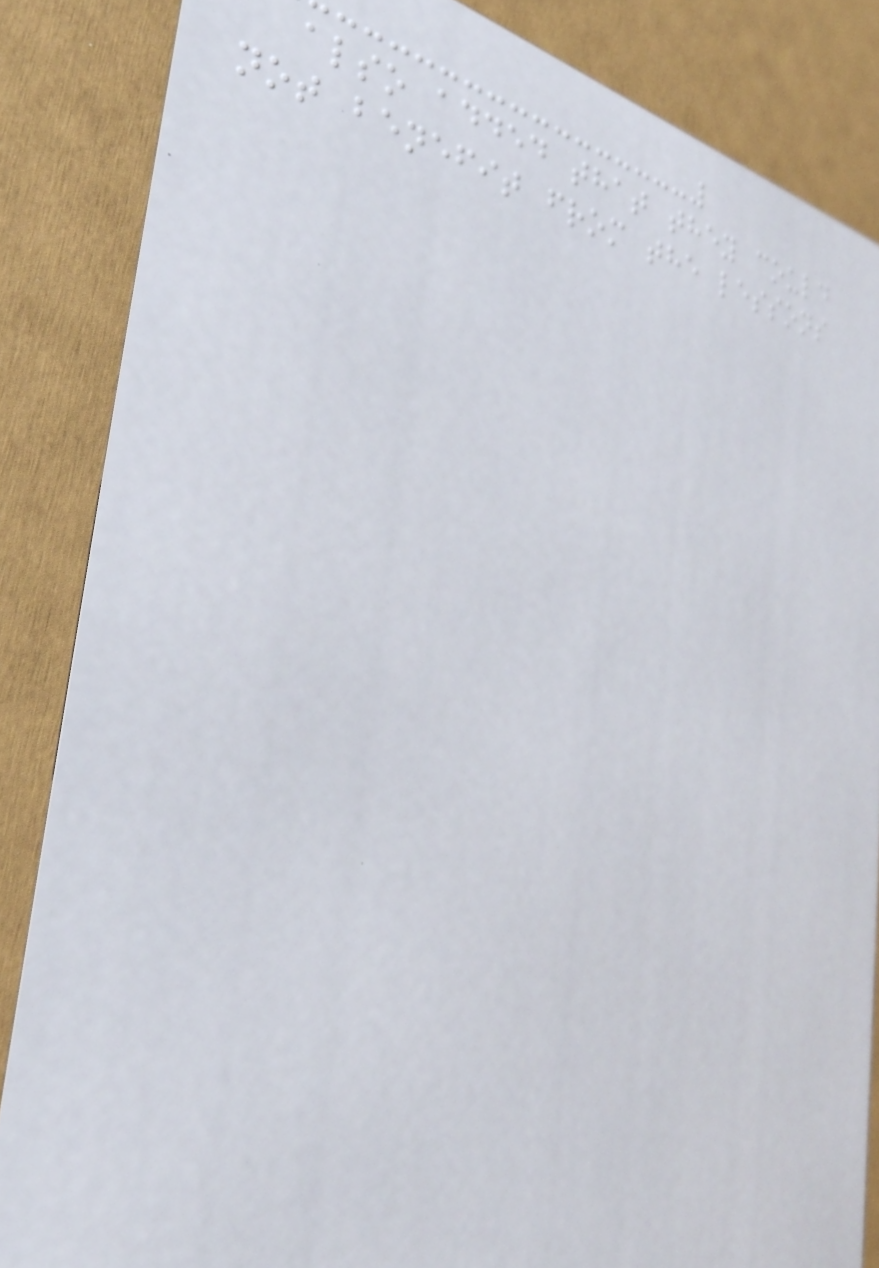also added that they could
not benefit from the lessons
